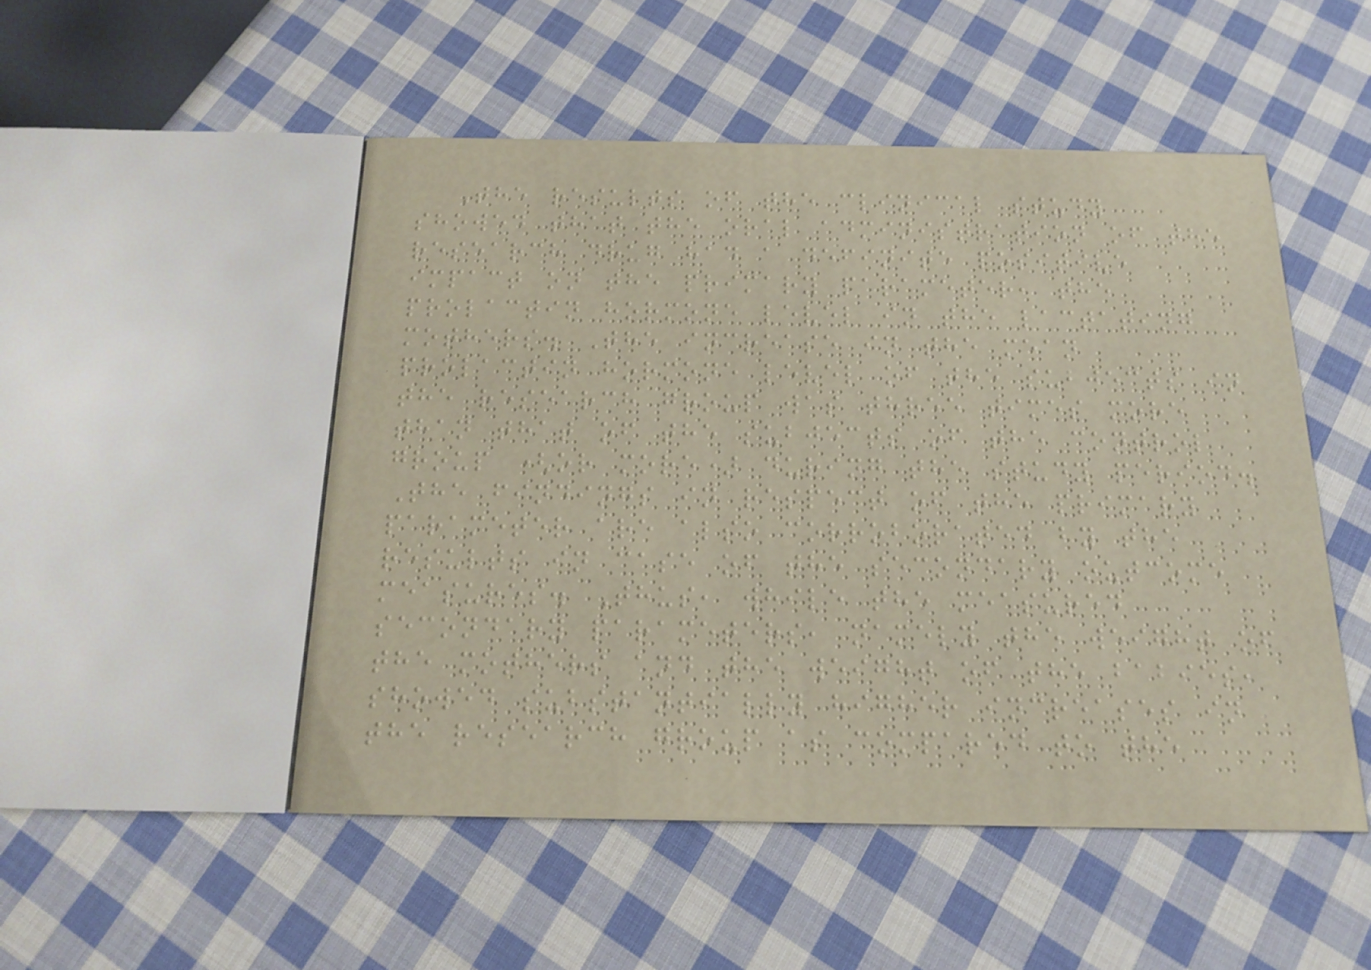The results of the clinical study
showed that the oral administration of the
research drug had a definite positive
impact on the primary parameter, the
prolactin hormone level in the lactating
mothers. The increase in the mean
prolactin hormone level of the subjects in
the research group was three times more
than that of the subjects of the control
group (or more) during the study period.
The findings in respect of the primary
parameter are also corroborated by the
results in case of the secondary outcome
measures. Thus, while the measured
secondary parameters, namely the weight of
the mothers and the weight of the babies,
showed substantially higher increases in
the research group as compared to the
